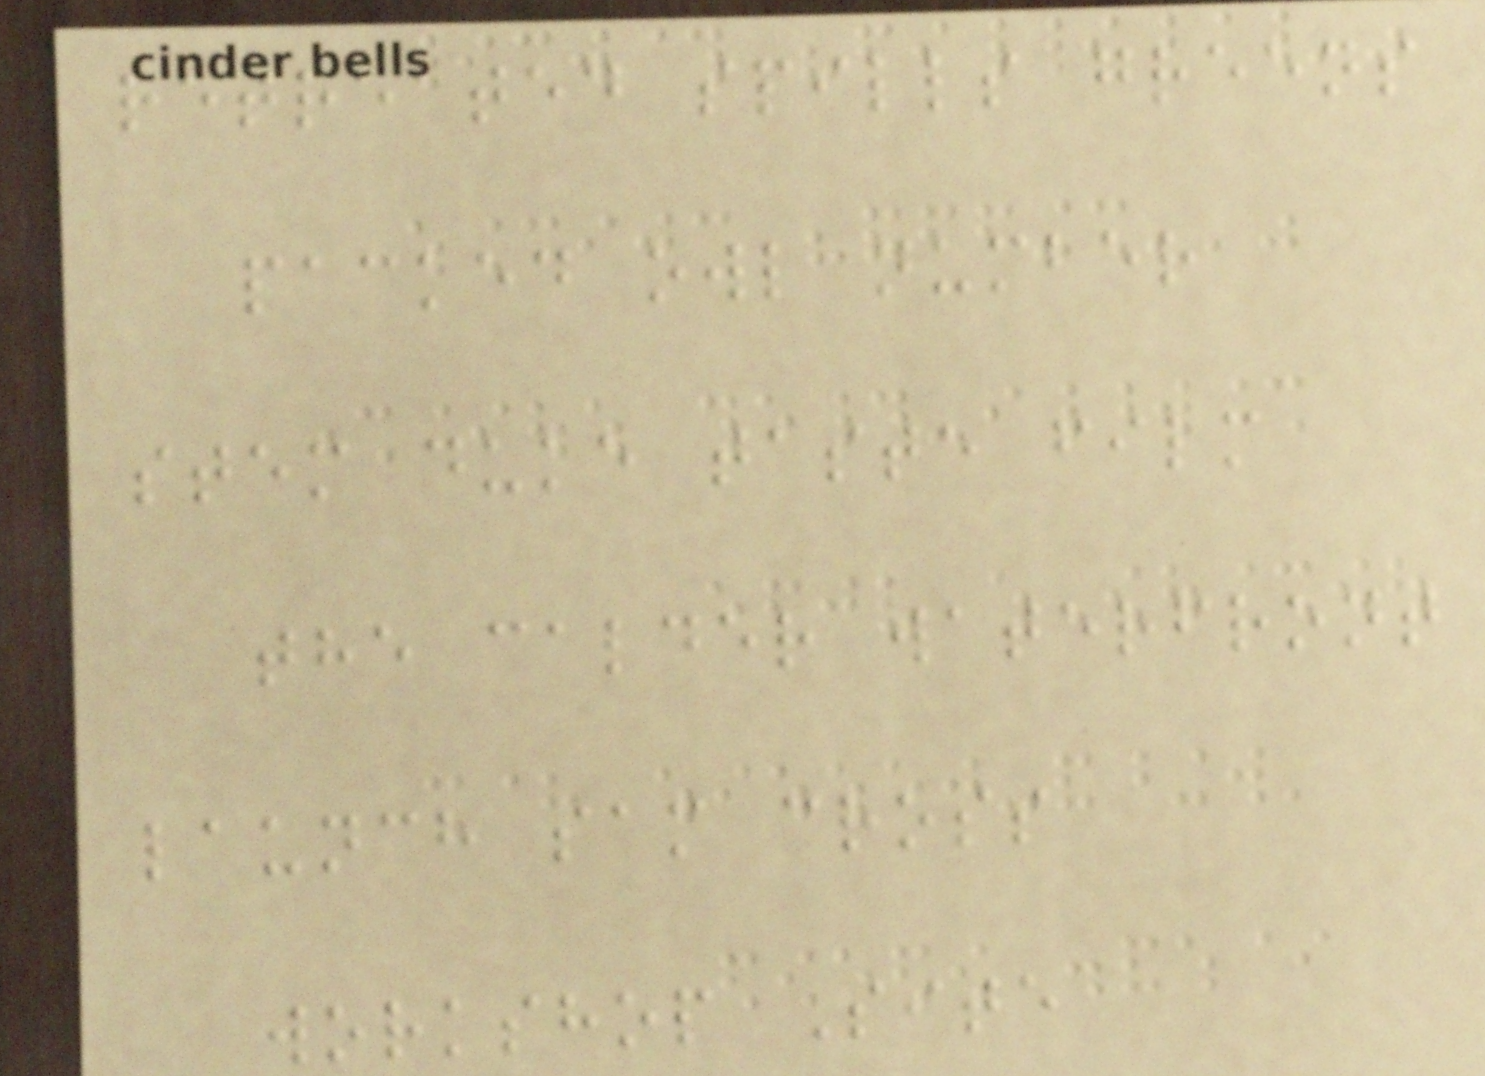retreated spills greens
packed owl number
stem duke taste film
the calder waterfront
launch sam cross
workshop Site
